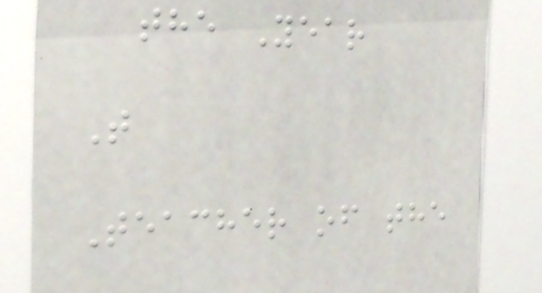the Year
T
Teacher of the
